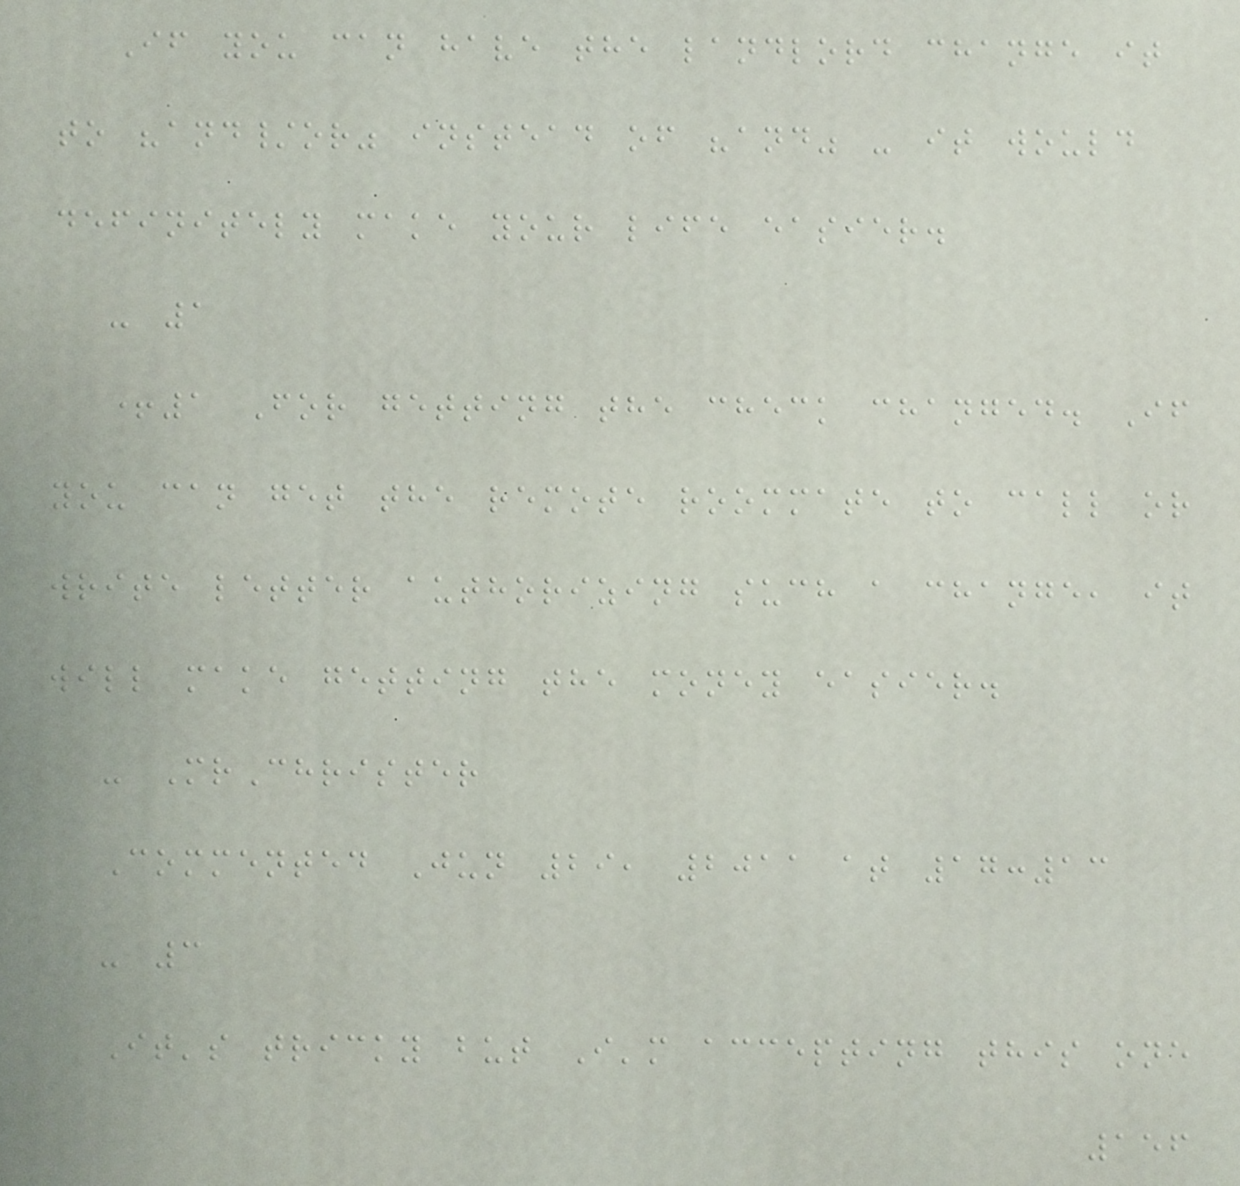If you can have the landlord change it
to "and/or" instead of "and" - it would
definitely make your life easier.
- 1
+1 For getting the check changed. If
you can get the remote roommate to call or
write letter authorizing such a change, it
will make getting the money easier.
- MrChrister
Commented Jun 29, 2011 at 17:13
- 3
It's tricky but I'm accepting this one
156
